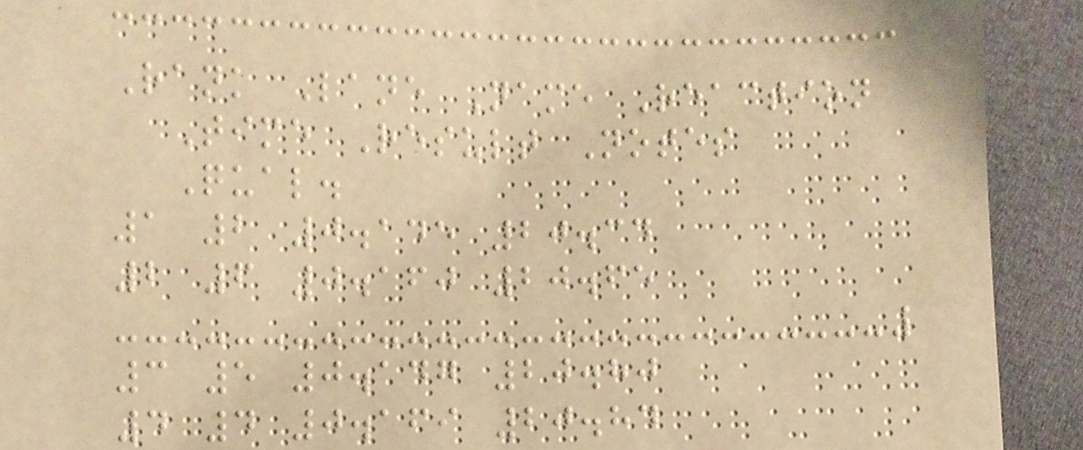Rank Lane Name Reaction
Time Result Notes
Qual.
1 2 0.145 20.34
2 6 0.160 20.65
3 5 0.147 20.80
4 4 0.169 20.84
